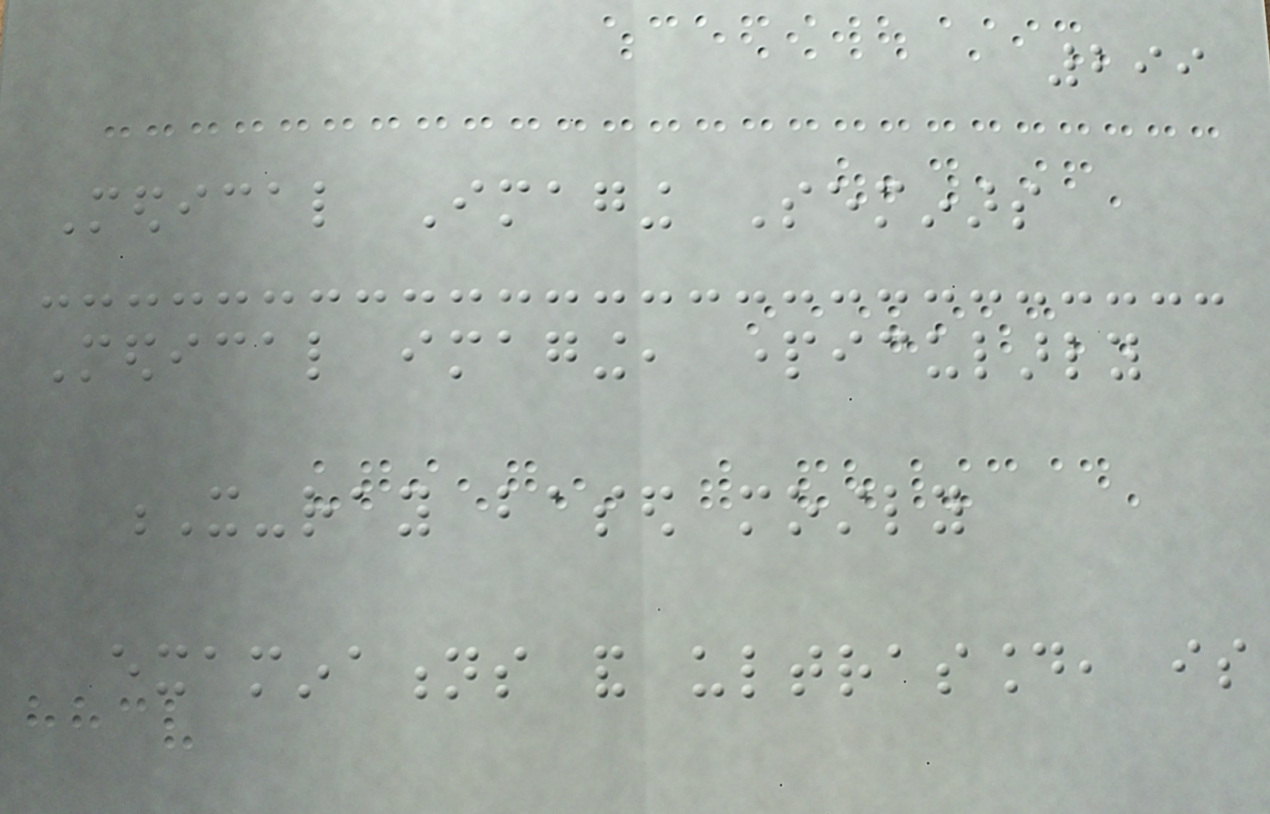299
Medical Imaging Seminars
Medical imaging, particularly
X-ray based mostly
examinations and ultrasound, is
